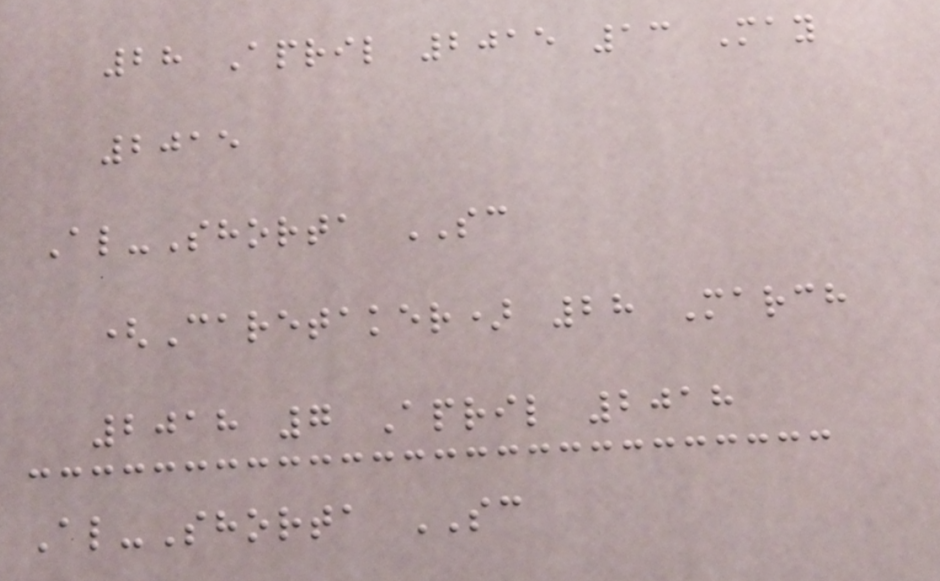28 April 2015 13 May
2015
Al-Shorta SC
(Caretaker) 28 March
2018 7 April 2018
Al-Shorta SC
